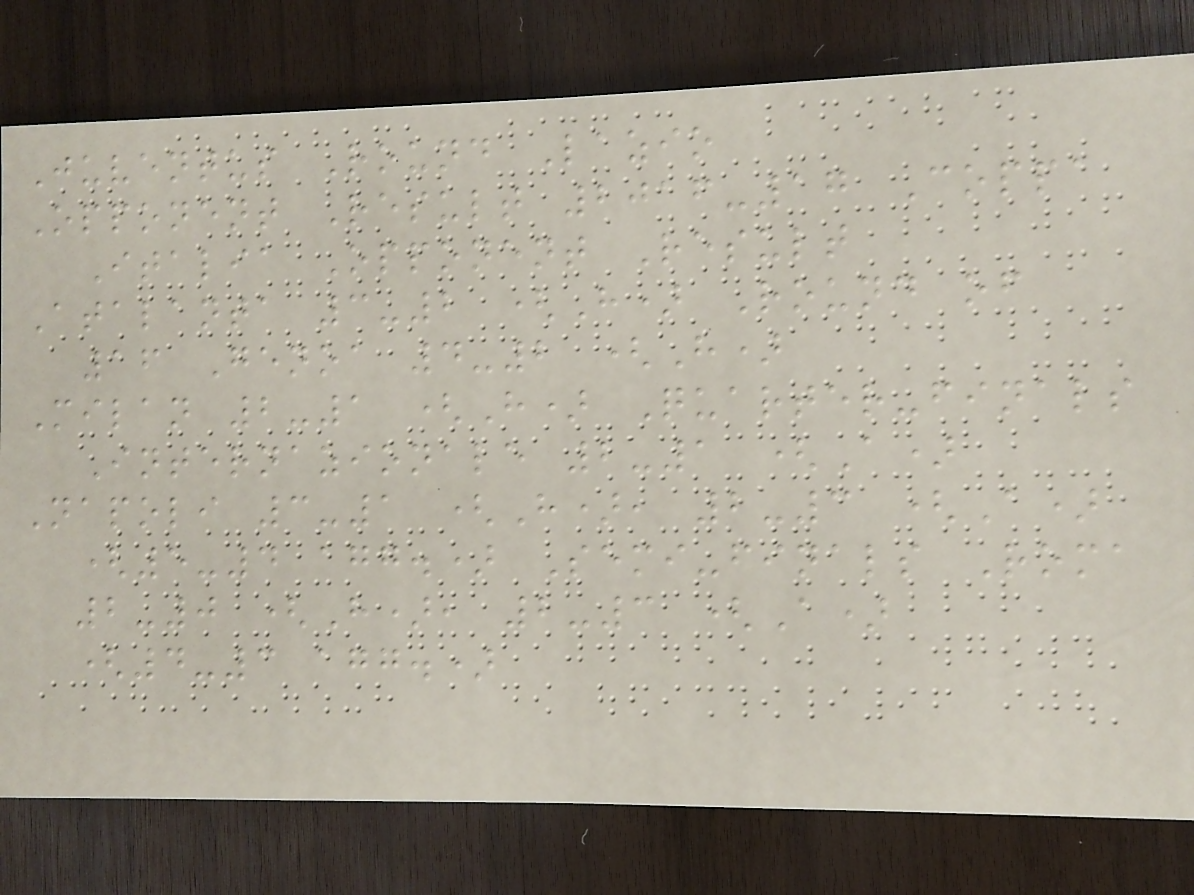Juventus Round Lazio
Opponent Result 2016-17 Coppa
Italia Opponent Result
Atalanta 3-2 (H) Round of
16 Genoa 4-2 (H)
Milan 2-1 (H) Quarter-finals
Internazionale 2-1 (A)
Napoli 3-1 (H), 2-3 (A)
(5-4 agg.) Semi-finals Roma
2-0 (H), 2-3 (A)
(4-3 agg.)
